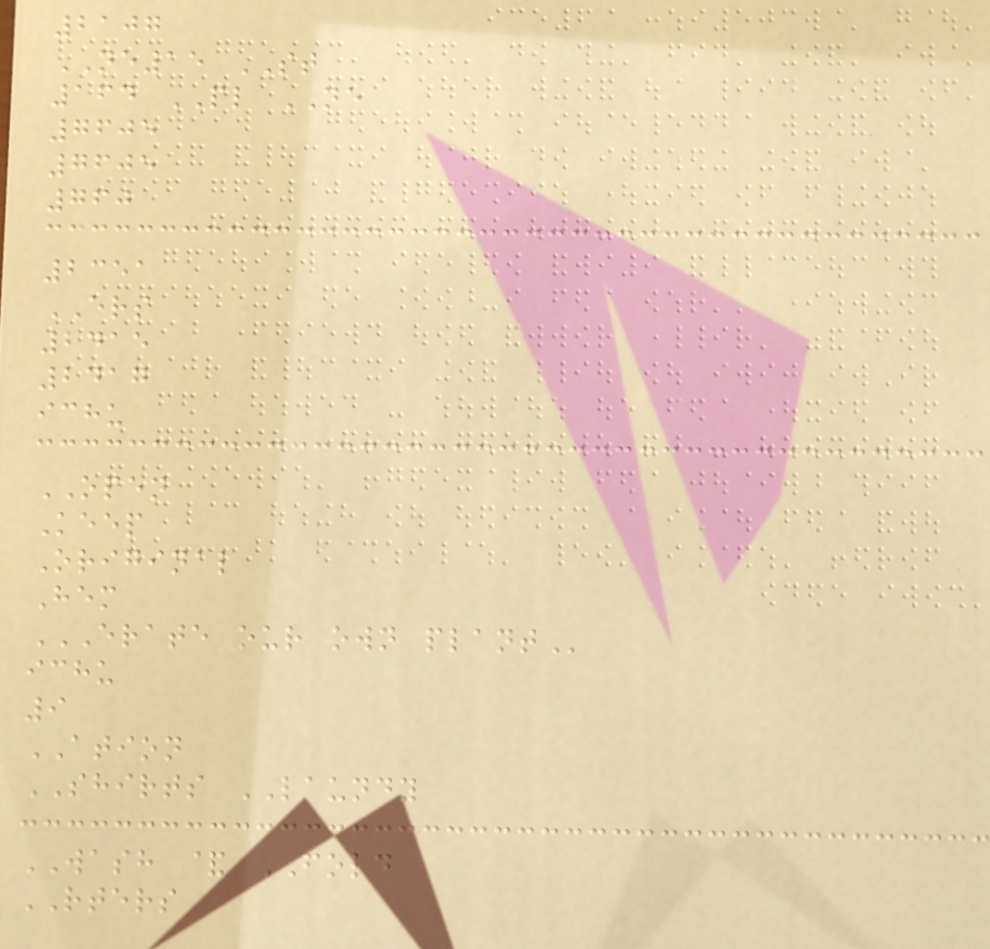2107
NE15 ST
164 PL NE
7605
7605
760
2351
ERS
2415
2417
ichu
OPEN
Keep
Original
Hem
ERATE OUR OWN PLANT
ichu
9
ATION
SHIRTS LAUNDY
WASH & FOLD
RTERS
